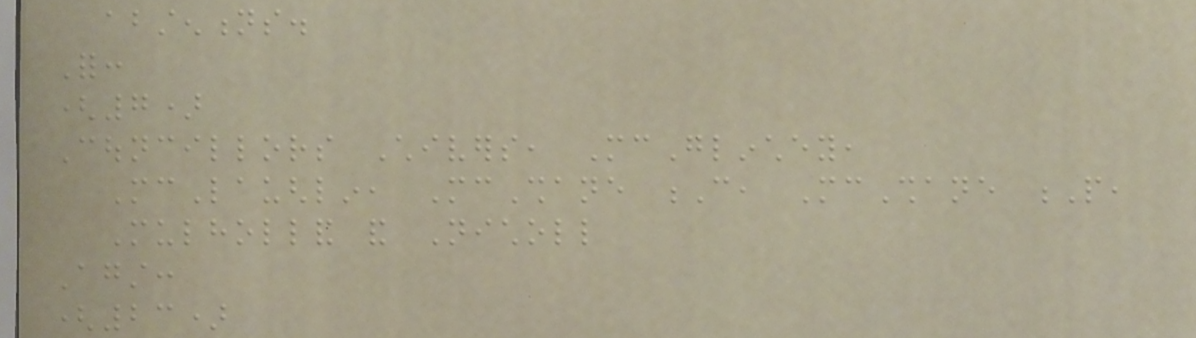abstentions.
For:
(7)
Councillors Chivers, McGlinchey,
McLaughlin, McShane C, McShane P,
Mulholland and Nicholl
Against:
(23)
